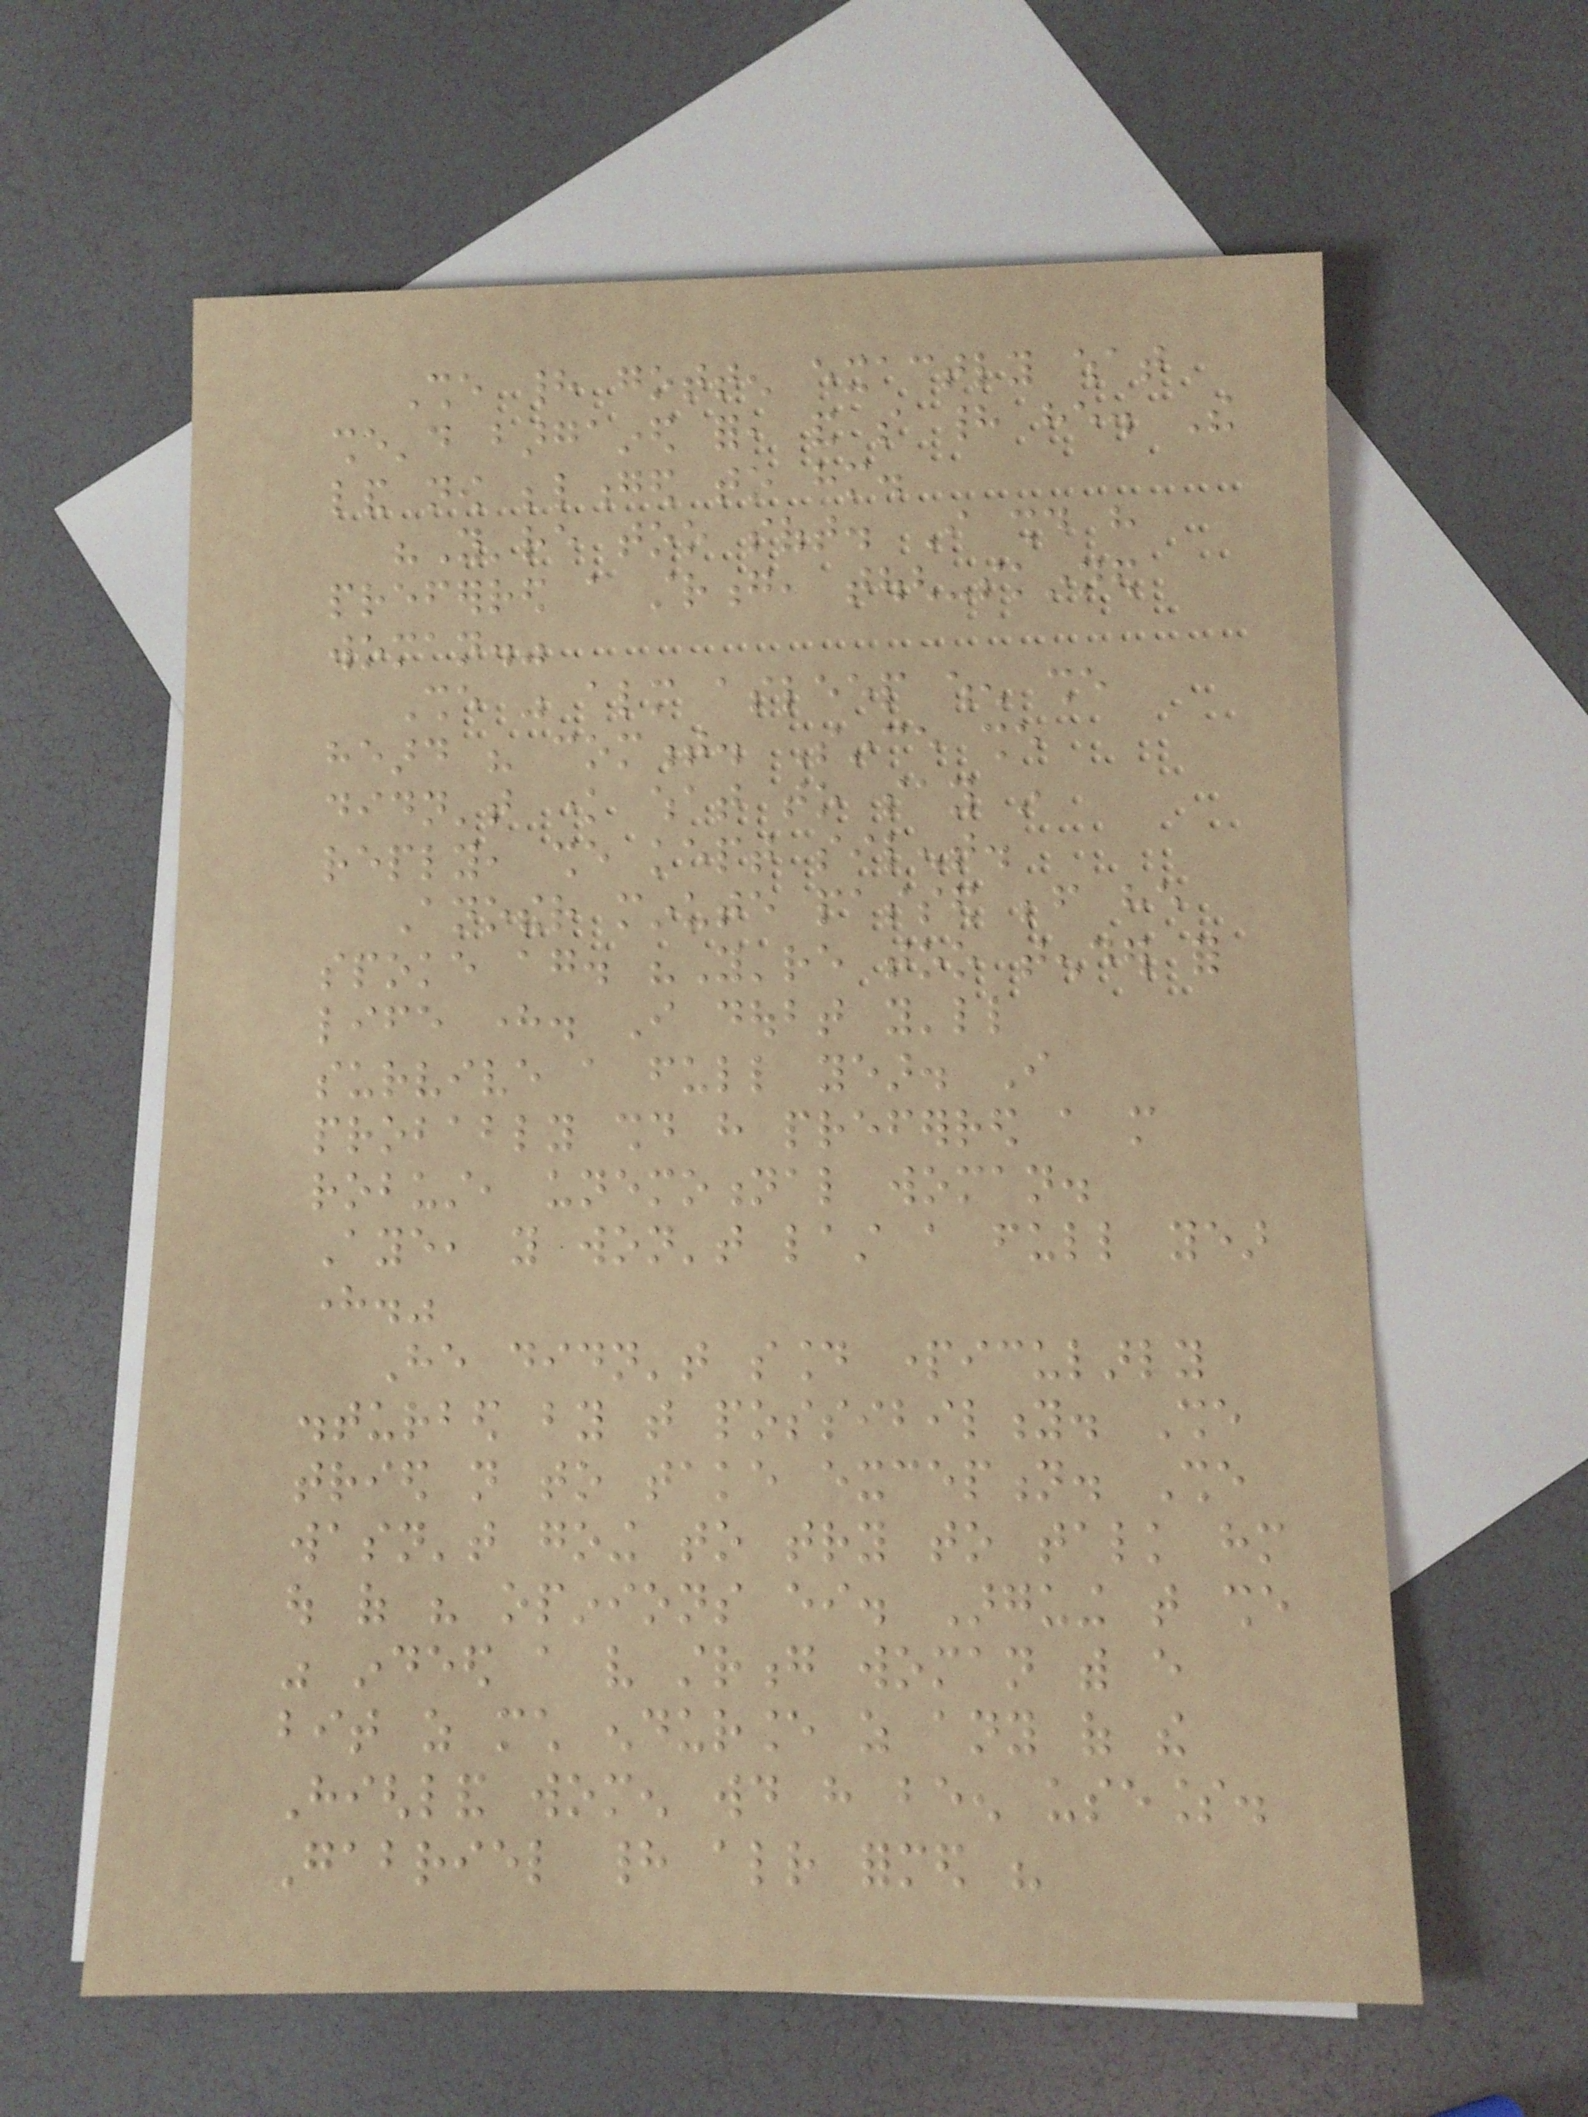She had gotten exactly what
she'd bargained for, and so had he. The
land now belonged to him.
"You're too soft. I should have
preferred a strong, tough-skinned
woman."
She was almost asleep when she
heard his comment. Since she
didn't know what to say in
reply, she kept silent.
Another minute passed before he
spoke again. "You're too tender for
life here. I doubt you'll
survive a full year. I
probably should have preferred a more
robust, unemotional woman.
Aye, you won't last a full year
here."
He didn't sound particularly
disturbed by that possibility. She
tried not to take exception. She
wasn't going to try to talk him
out of his opinions either. Arguing that she
was indeed a very strong woman with every
bit as much endurance as any of the
Highland women would have been useless.
Gabriel had already formed his
